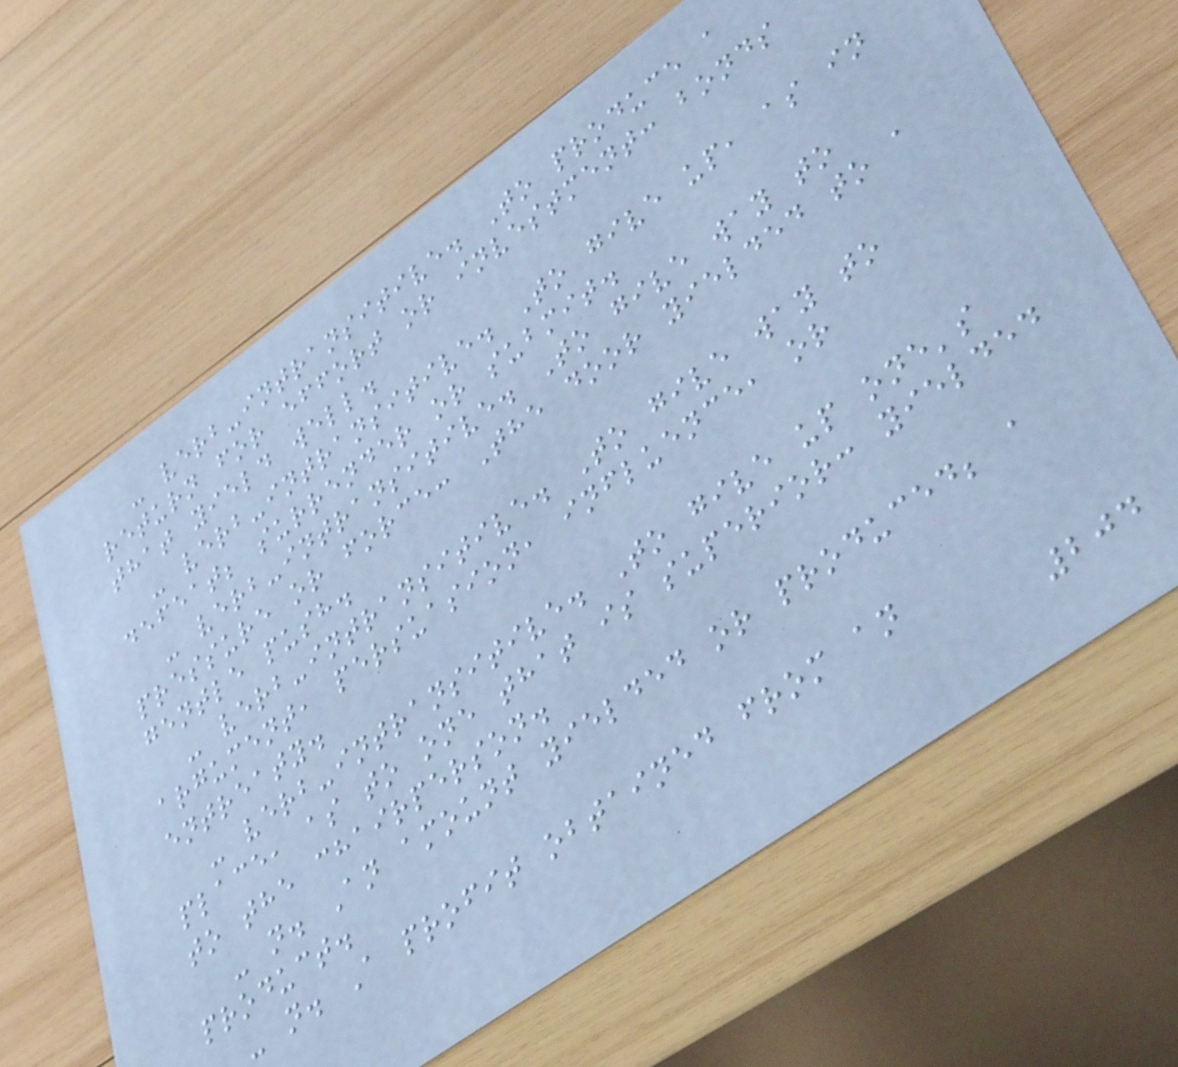- verb-intransitive. To produce a
return for effort or investment: bonds
that yield well.
- verb-intransitive. To give up, as in
defeat; surrender or submit.
- verb-intransitive. To give way to
pressure or force: The door yielded to a
gentle push.
- verb-intransitive. To give way to
argument, persuasion, influence, or
entreaty.
- verb-intransitive. To give up one's
place, as to one that is superior: yielded
to the chairperson.
- n. An amount yielded or produced; a
product.
- n. A profit obtained from an
204
